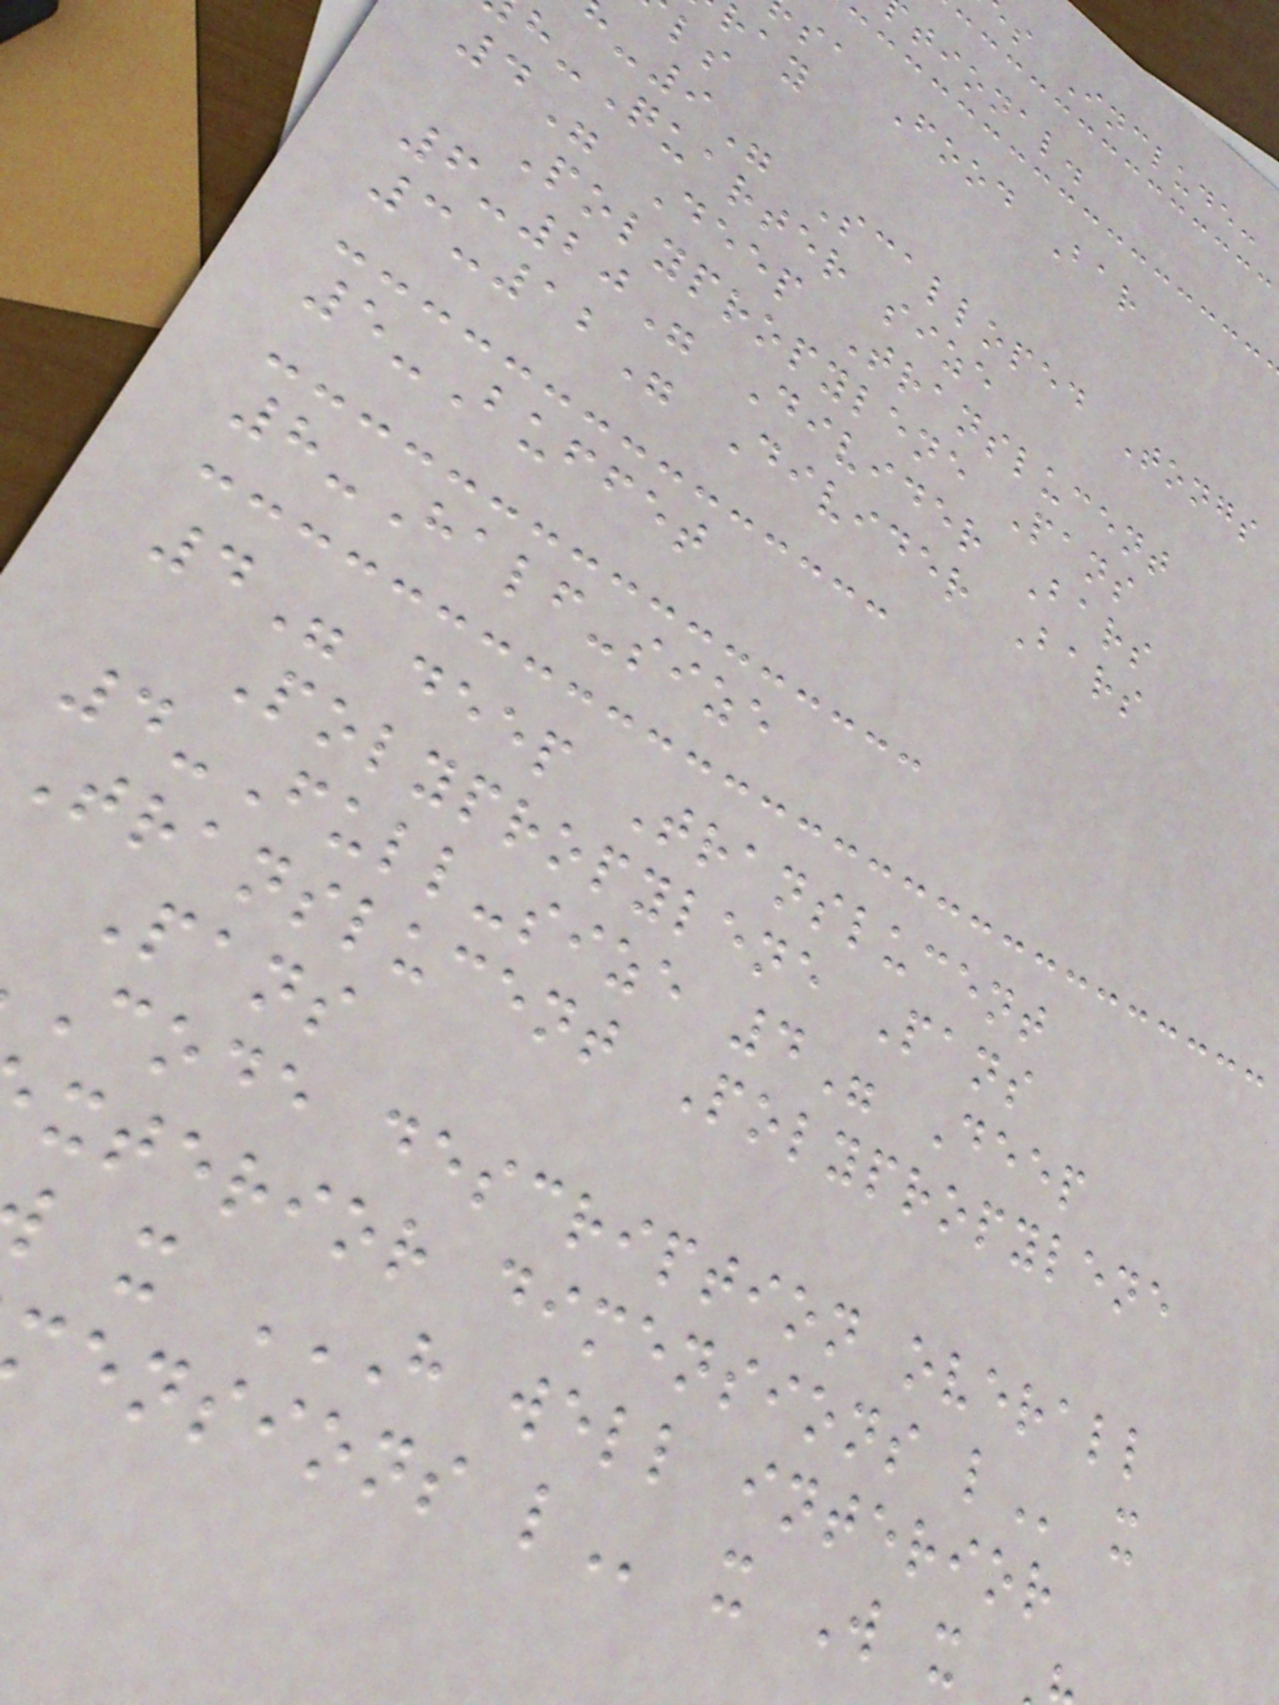s Include:
tional.
sa Food Bar
-9" Scalloped Tongs
-Quarter size
4" Deep Translucent
Polypropylene Pans
6-20" Divider Bars
3-12" Divider Bars
5-Buffet
8-Half-size
4" deep Translucent
Polypropylene Pans
4-Full-size 4" Deep
Translucent Polypropylene
Pans
code description overall
xterior dimensions
ensions
